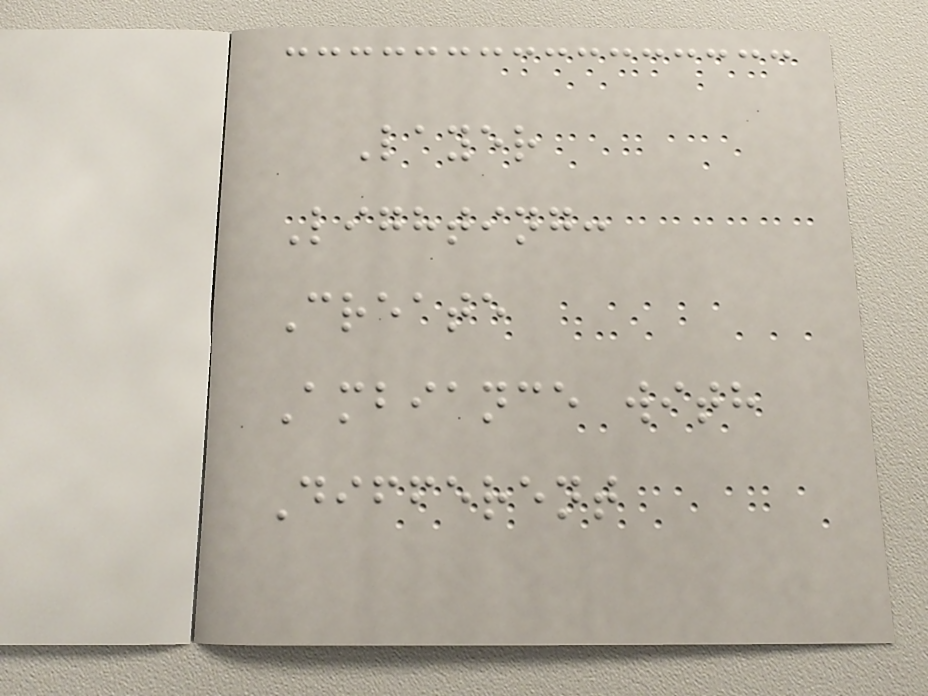Layer
Lighting:
Create
Ambiance with
Different
